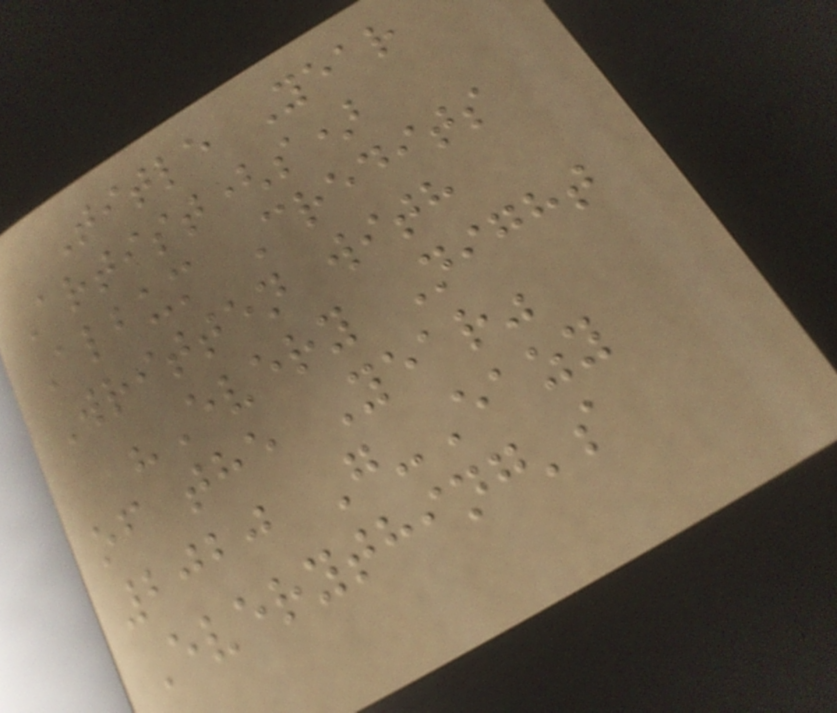Title Year
Artist(s)
Album Credits
Written with
"Every Night
of the Year"
2020 G-Eazy
Everything's
